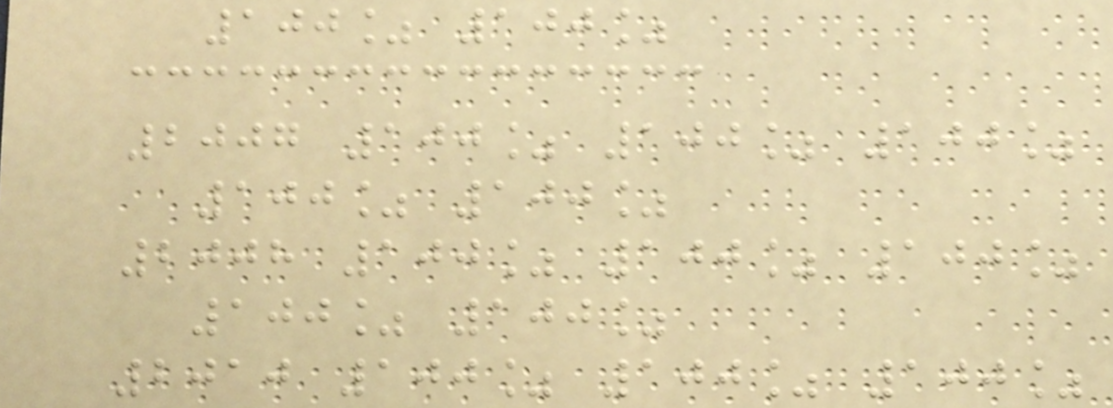100% 100%
2007 100% 100% 100%
100% 100%
2008 100% 100% 100%
100% 100%
2010 100% 100% 100%
